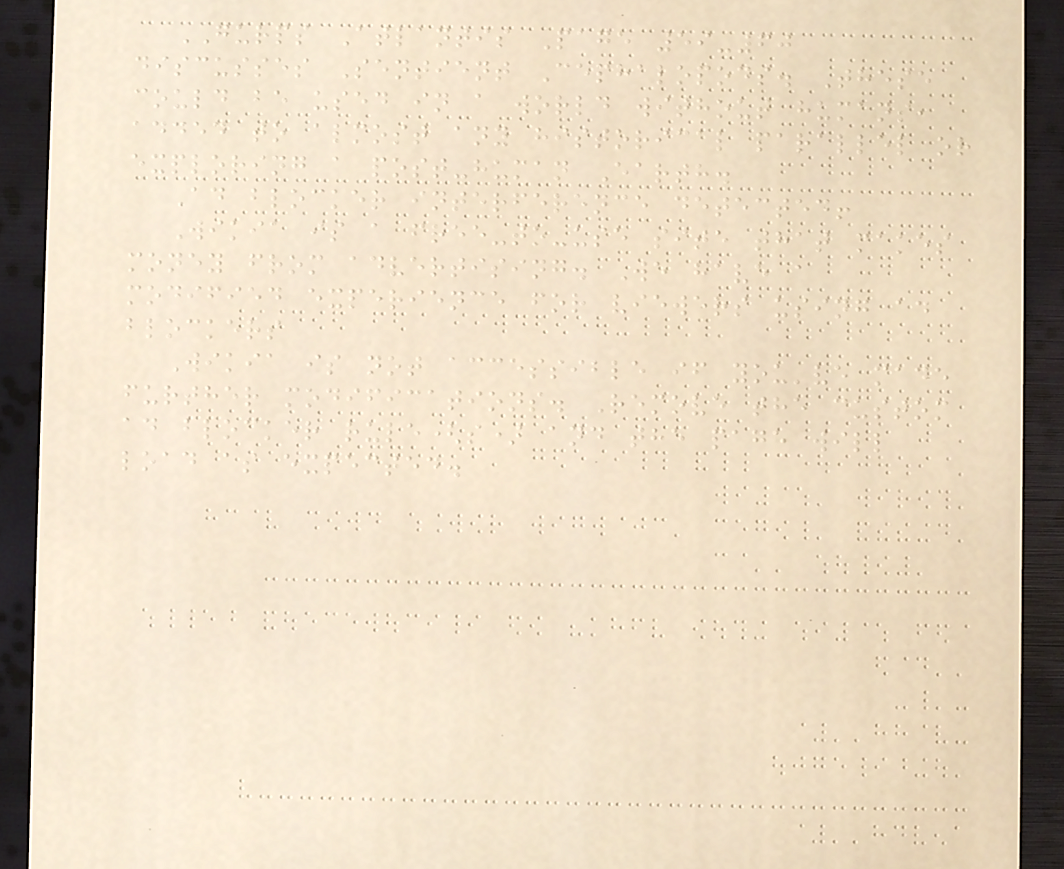GURPS Atlantis Page 59-60
discusses Sentient Cephalopods. These
could be used in a world without humans,
added to almost any historical parallel or
exploring a post-human Earth.
Ad blocker interference detected!
Wikia is a free-to-use site that makes
money from advertising. We have a
modified experience for viewers using ad
blockers
Wikia is not accessible if you've made
further modifications. Remove the custom
ad blocker rule(s) and the page will
load as expected.
